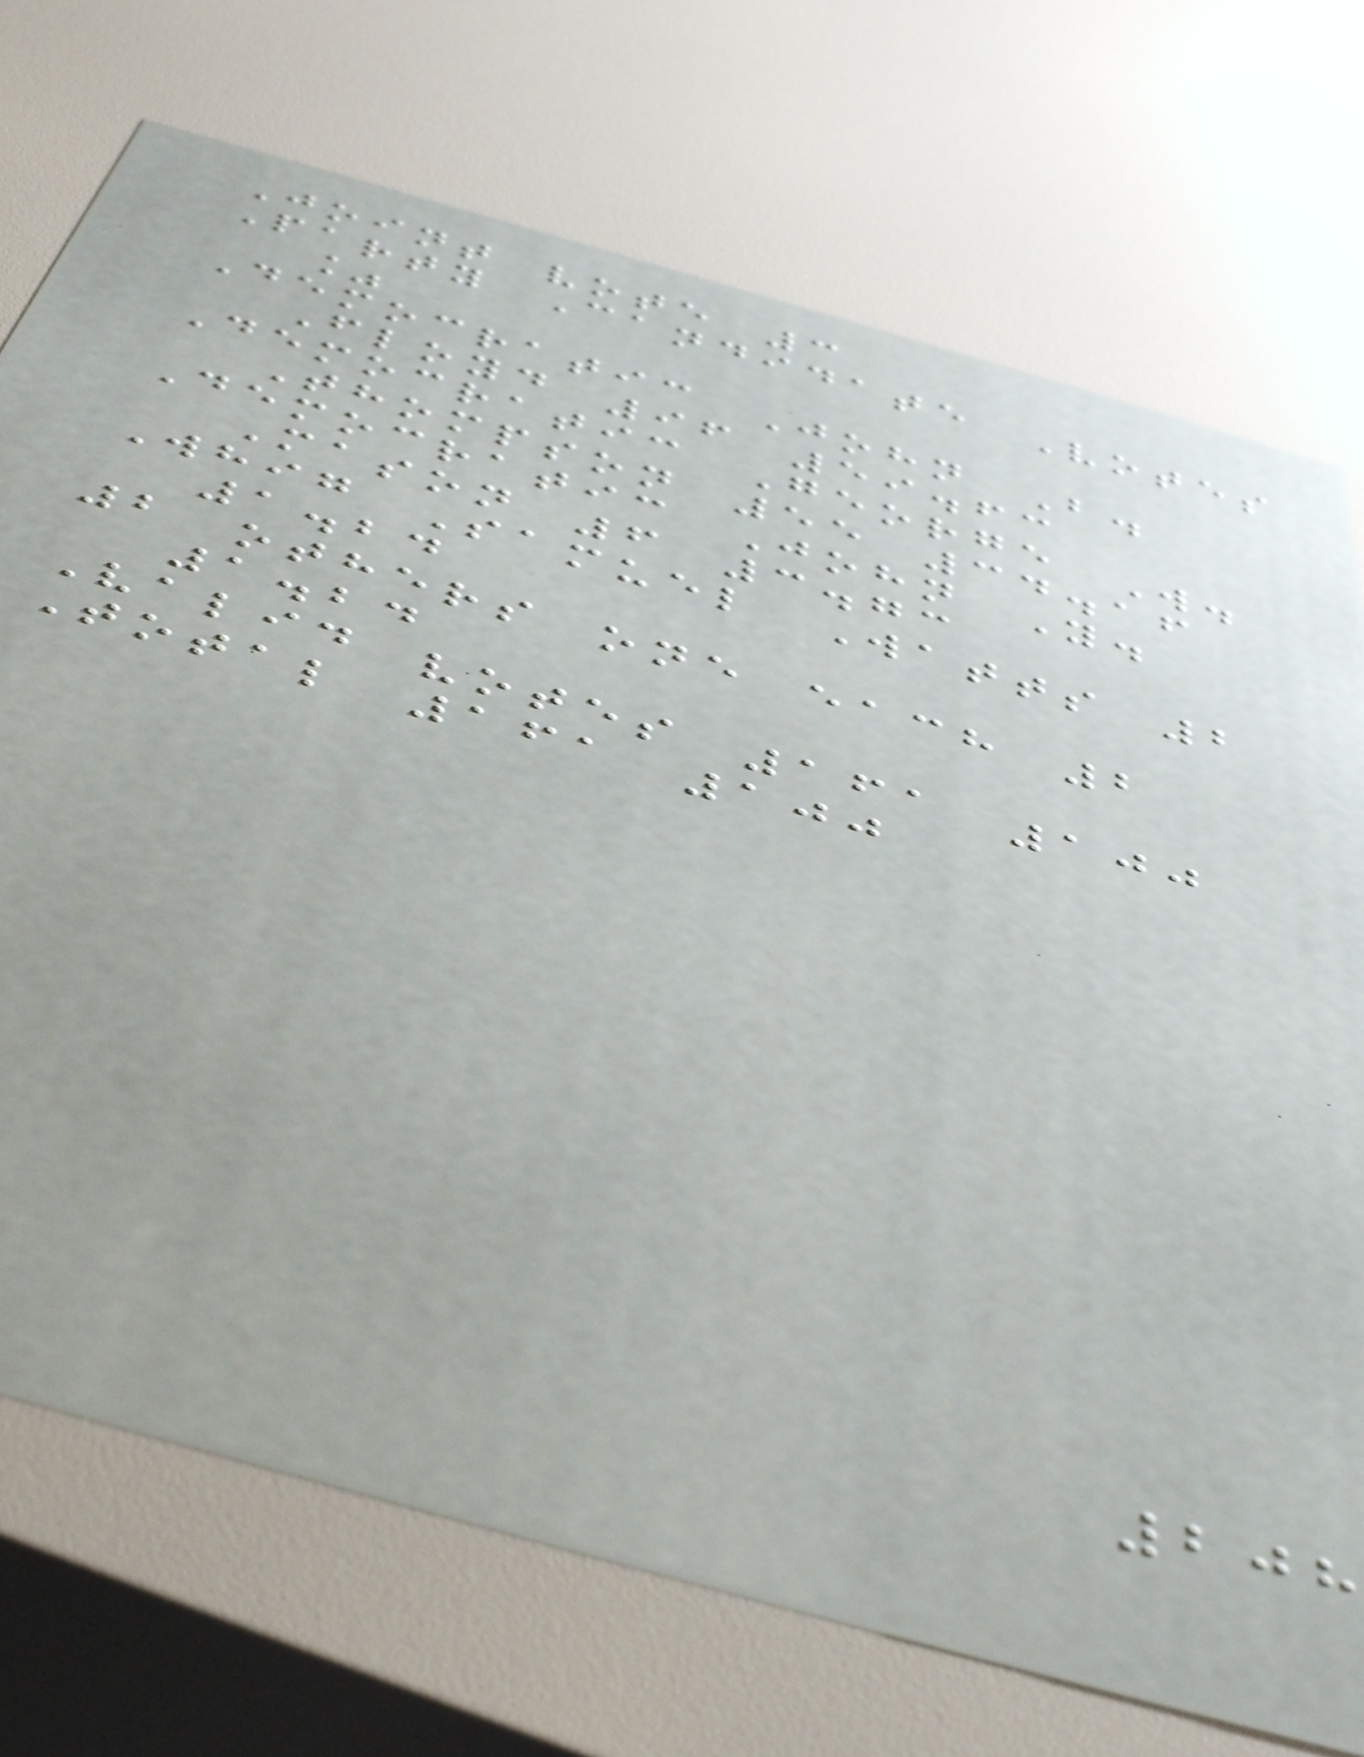Joint vote 3
Party Candidate Votes
%
Democratic John B.
Floyd 96 59.63
Democratic George W.
Thompson 55 34.16
Democratic John Y.
Mason 6 3.73
Whig Samuel Watts 2
1.24
2 others one each 2
1.24
Valid votes 161 100
Total 161 100
208
